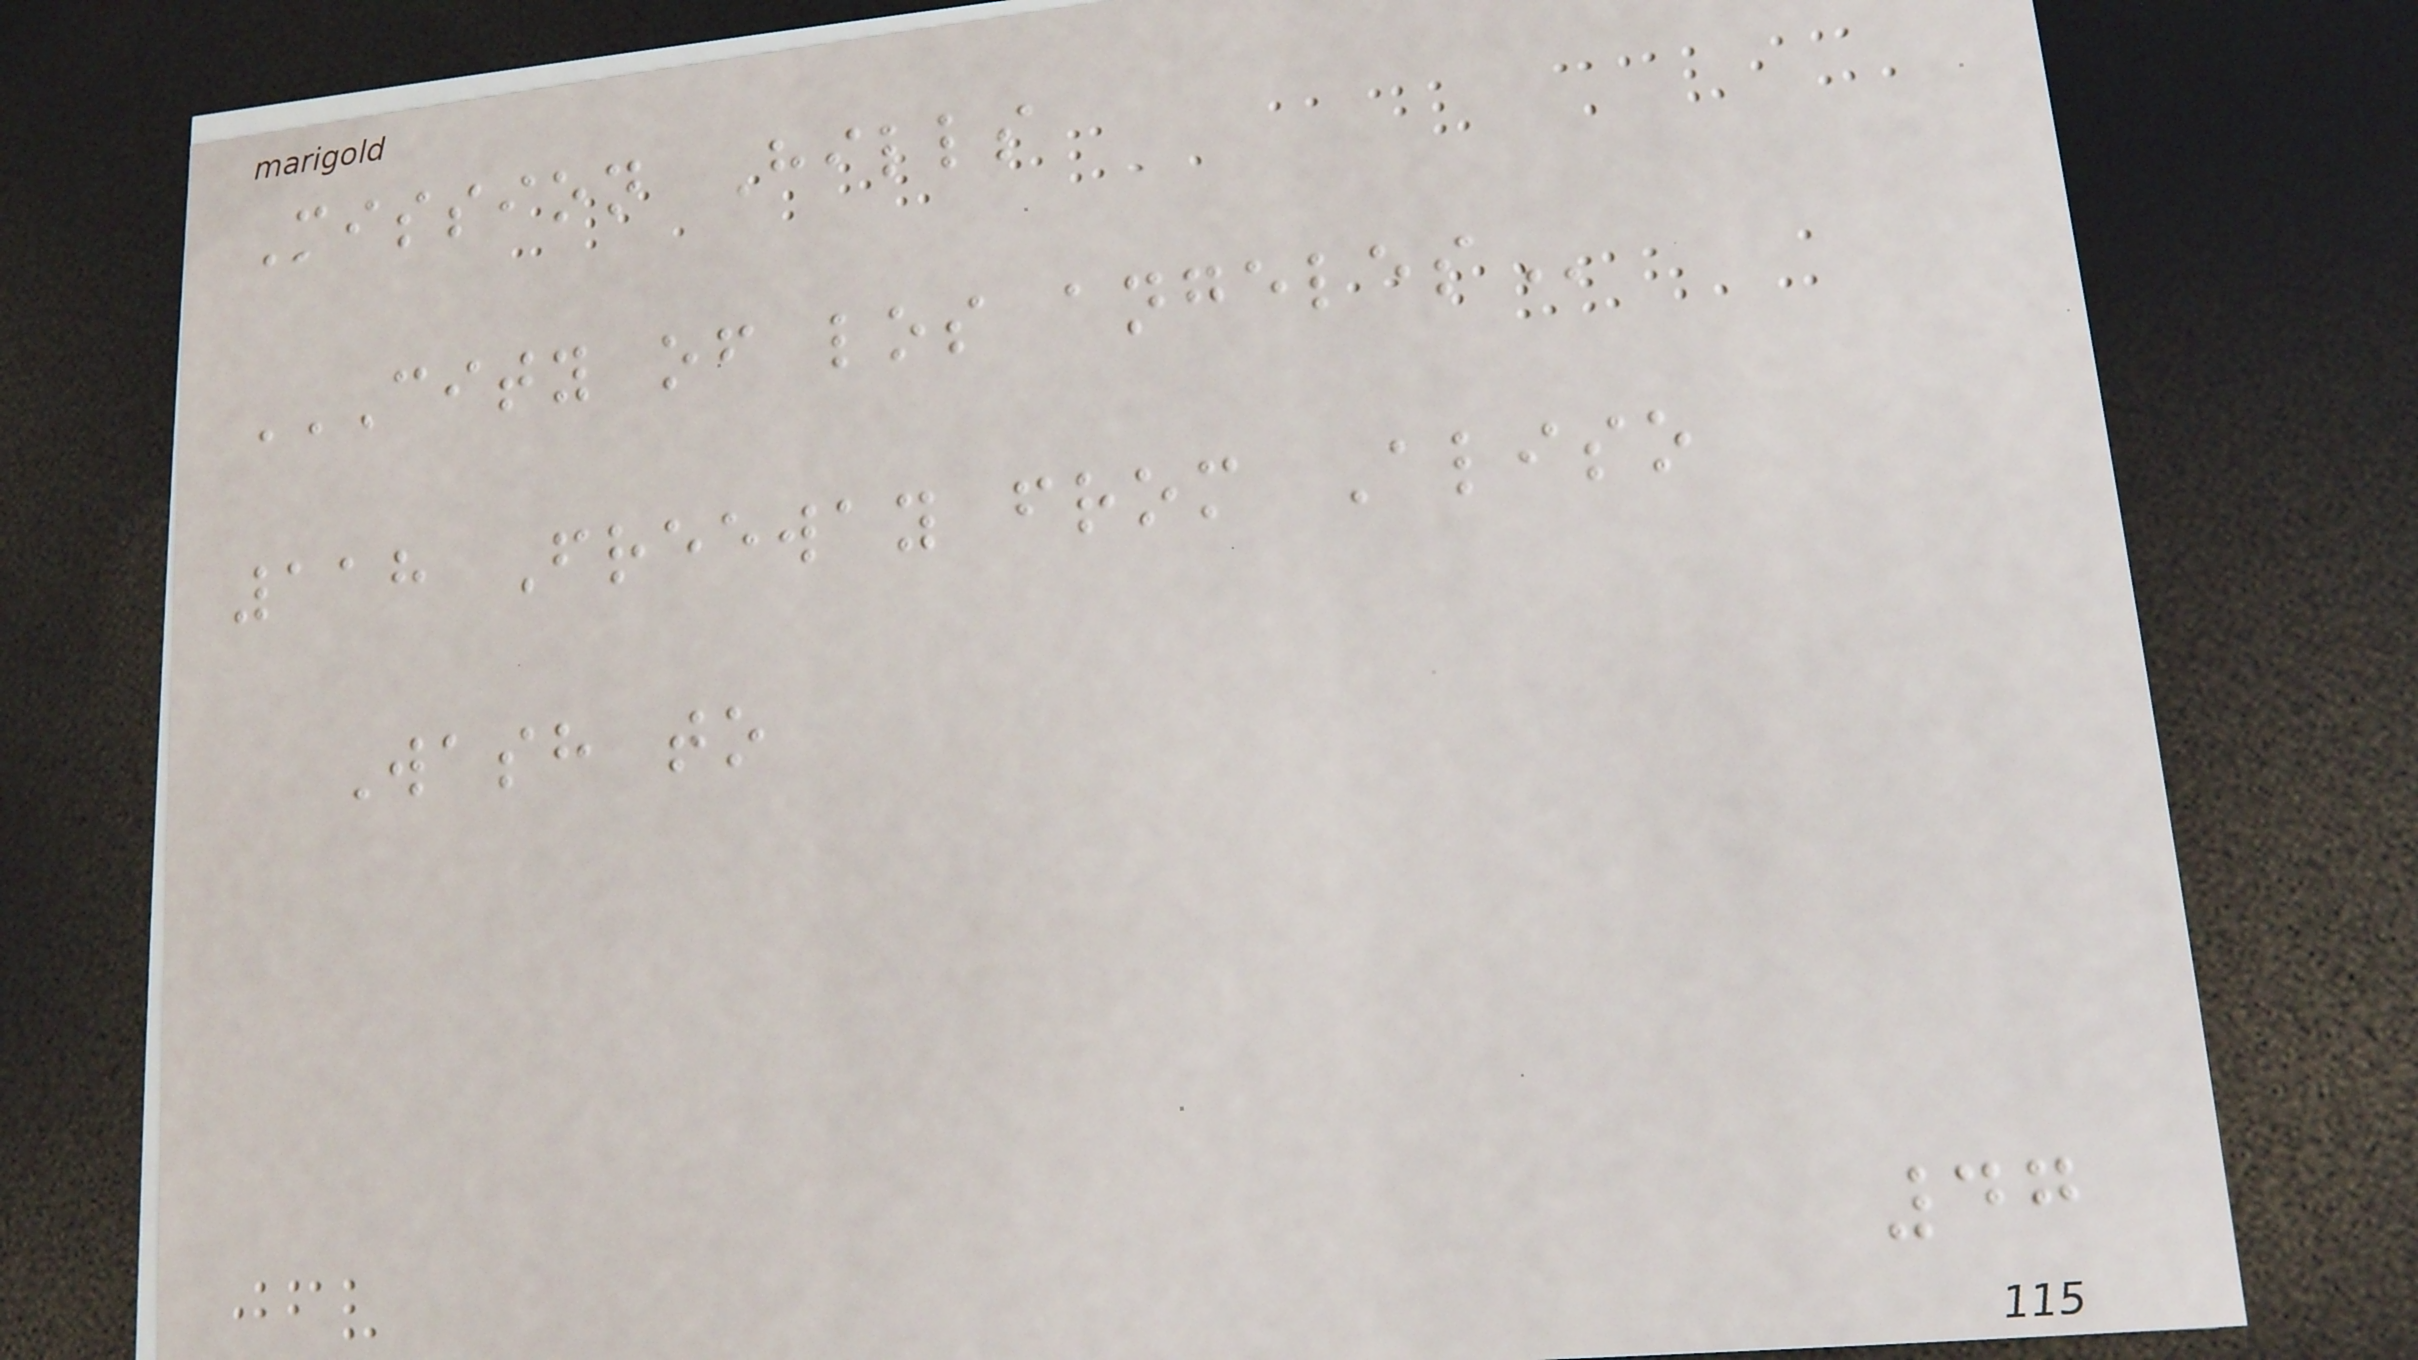Mission Hills
CITY OF LOS ANGELES
118 Freeway from Aliso
Wash to
47
